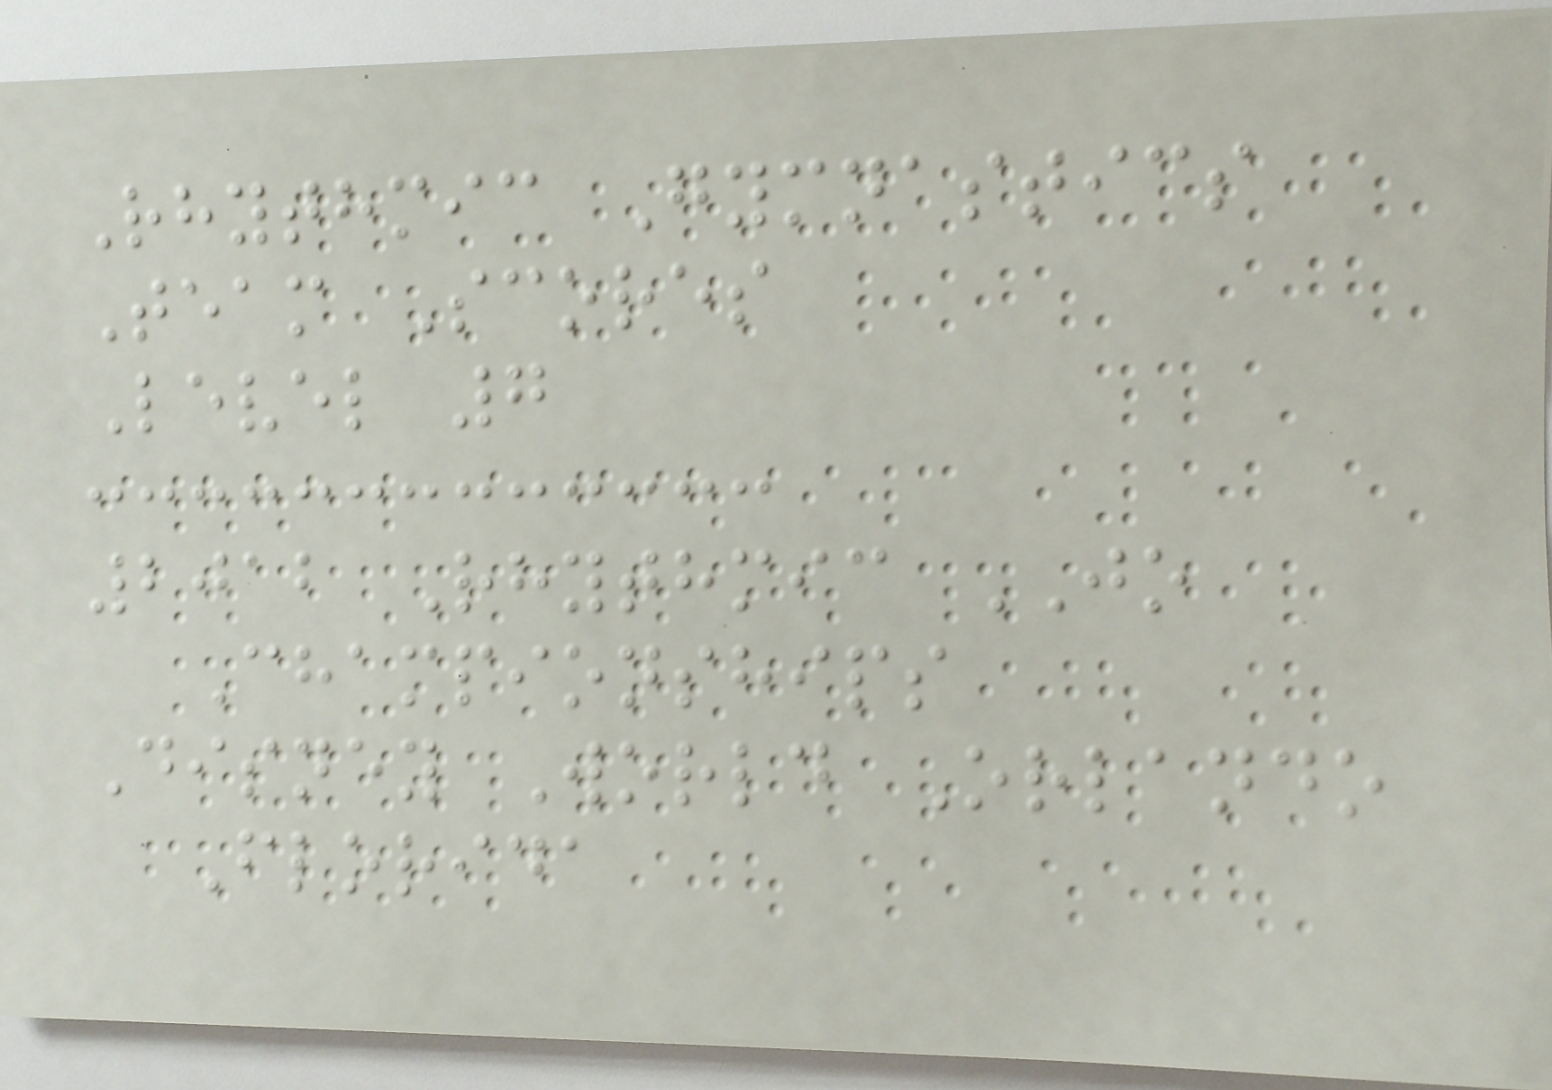Rhythmic Gymnastics
Team Scores
Level 7
2012 Rhythmic JO
Championships
Disney World Orlando
Florida
